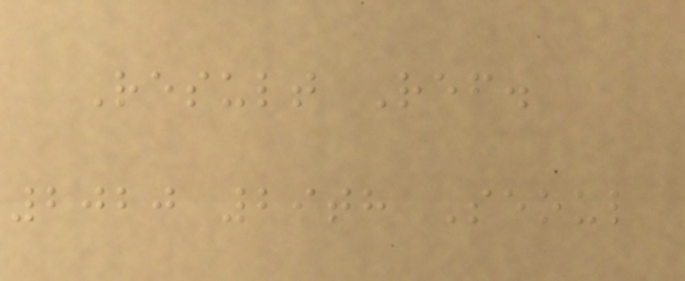Result Ref.
2020 29th Seoul
